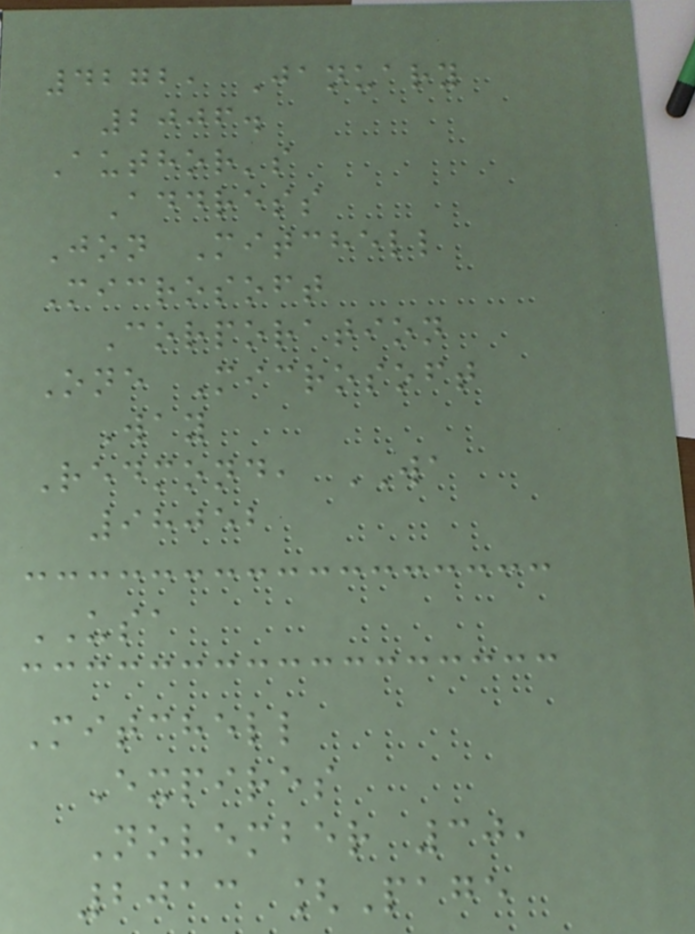4272, January
2006.
Author's
Address
Jon Mitchell
Microsoft
Corporation
One Microsoft
Way
Redmond, WA
98052
USA
Mitchell
Expires
November 30,
2013 [Page
